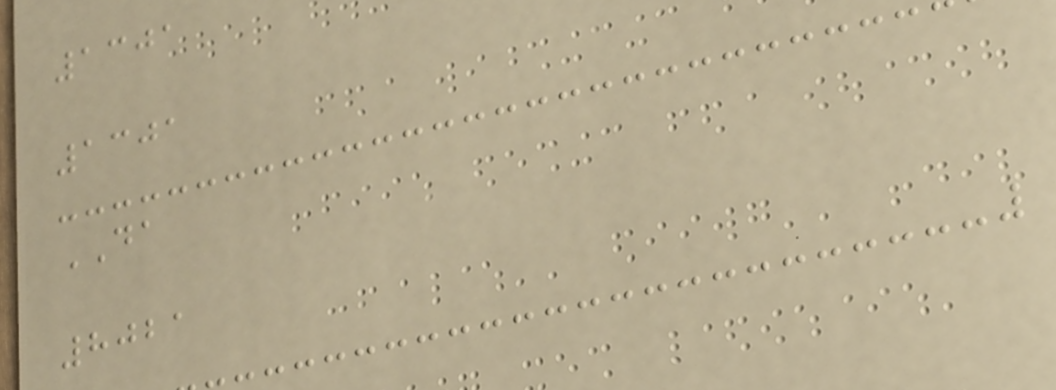1301
1301
DA
8021
